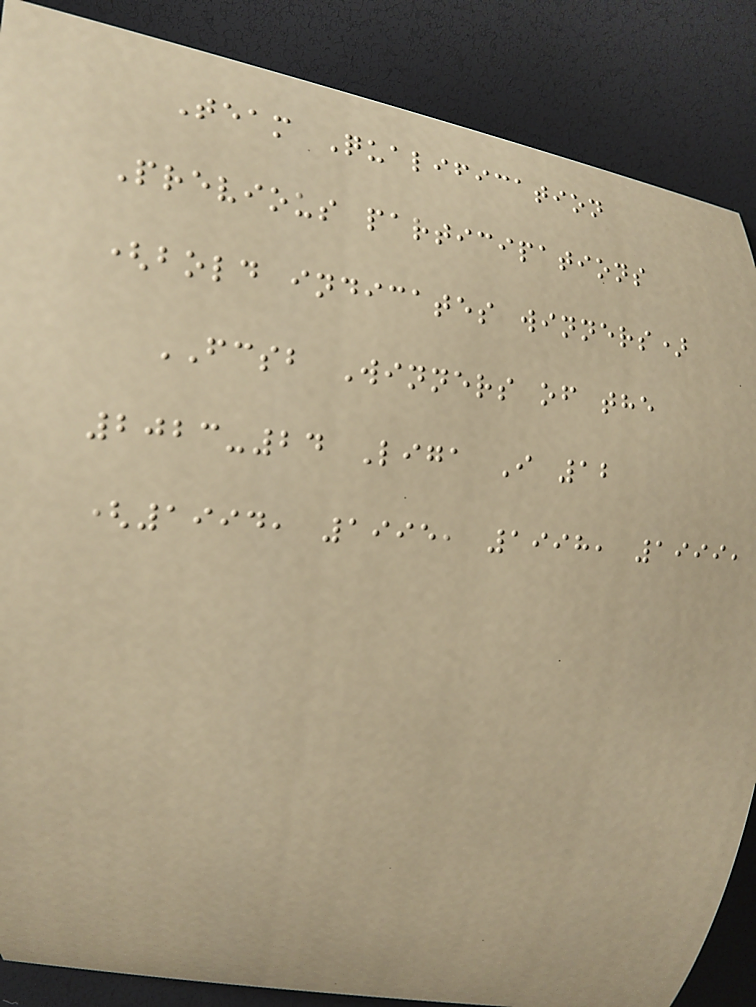Team Qualification
Previous participations
(bold indicates winners)
FCSB Winners of the
2023-24 Liga I 12
(1994, 1995, 1998, 1999,
